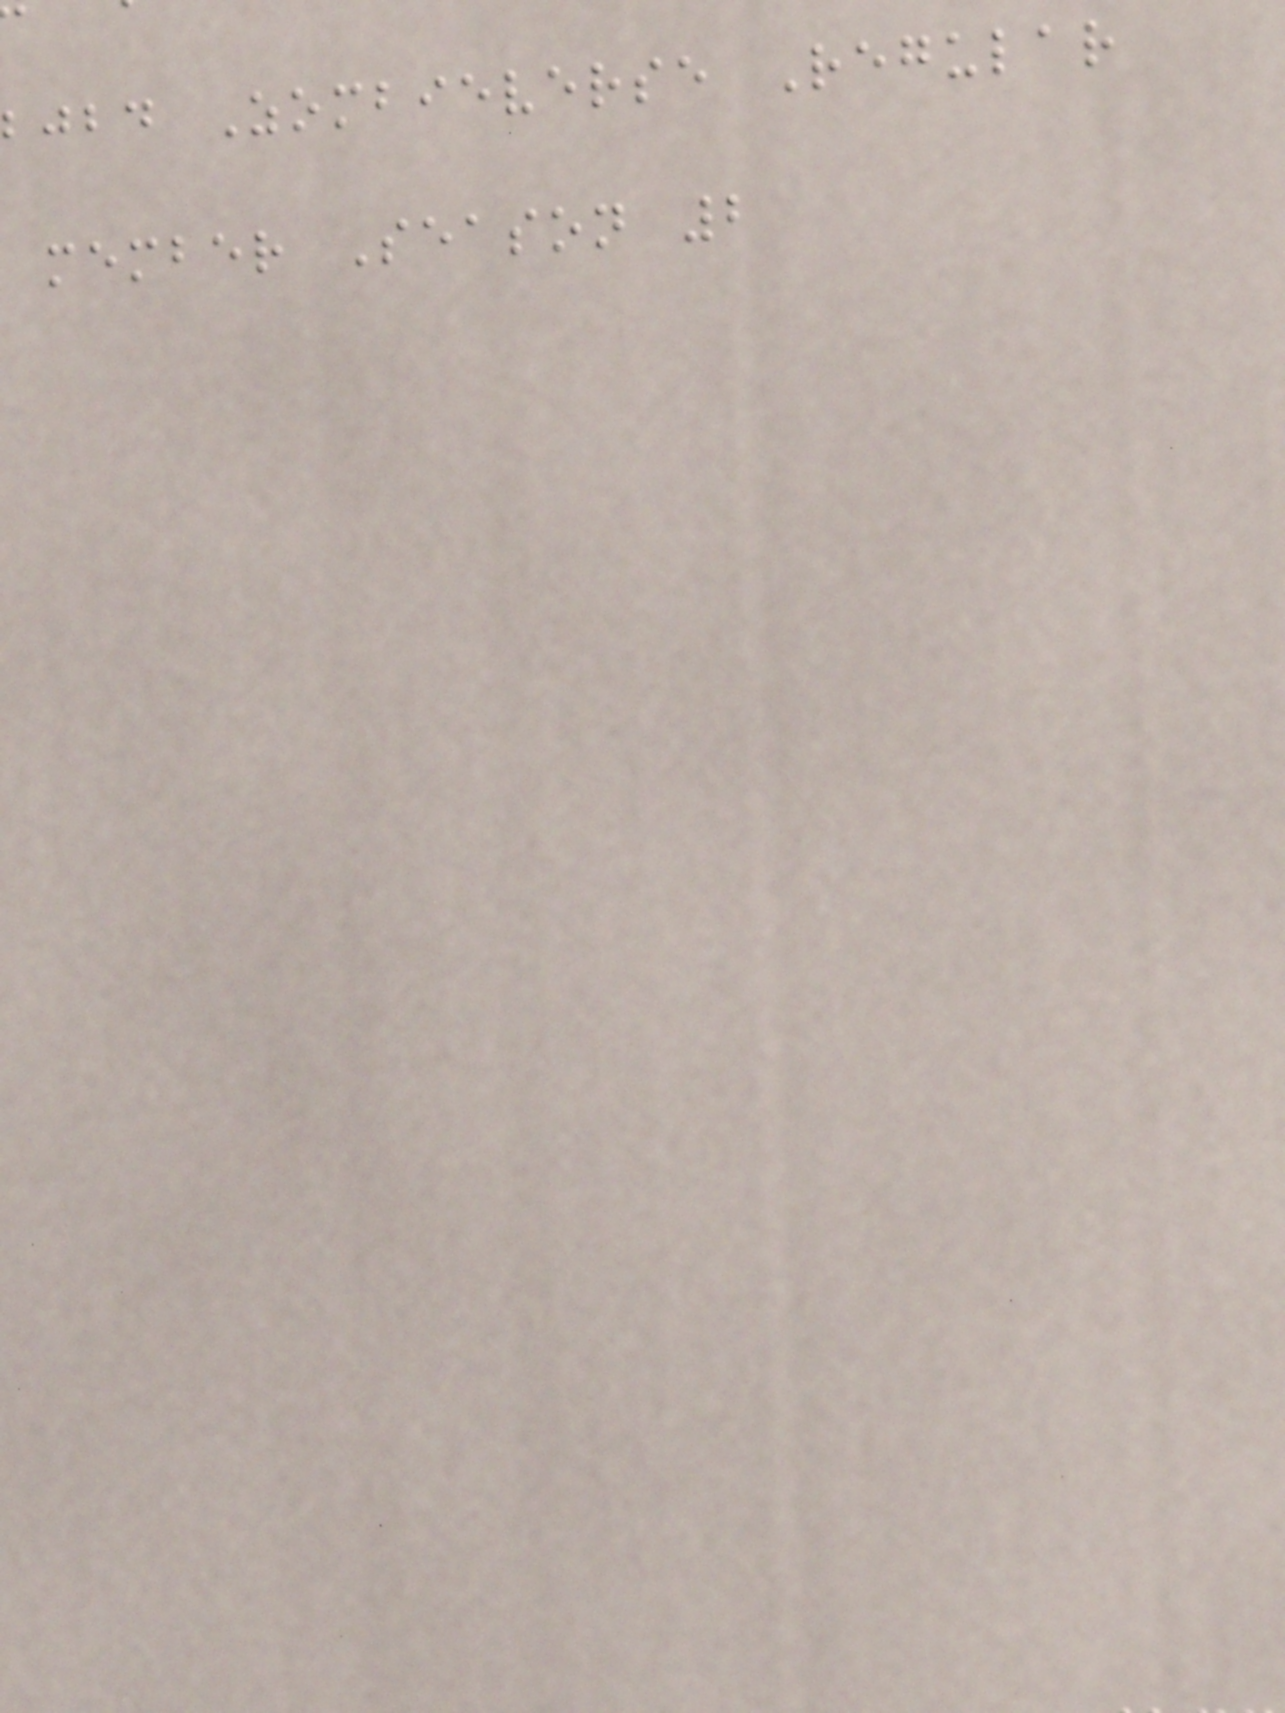bjbd Zombieverse Regular
member Season 2
